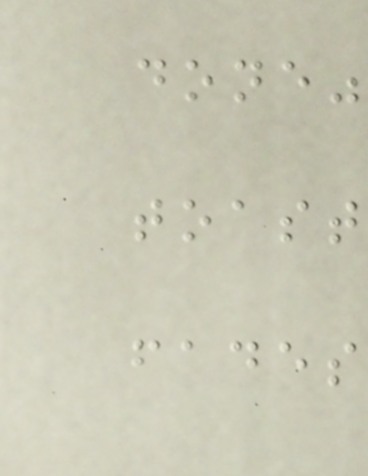done"
toast
fades
